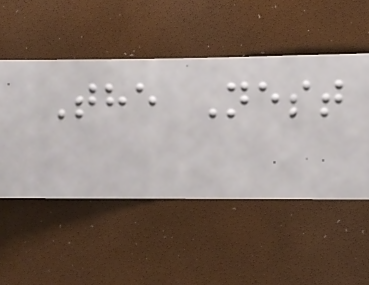The Nest
